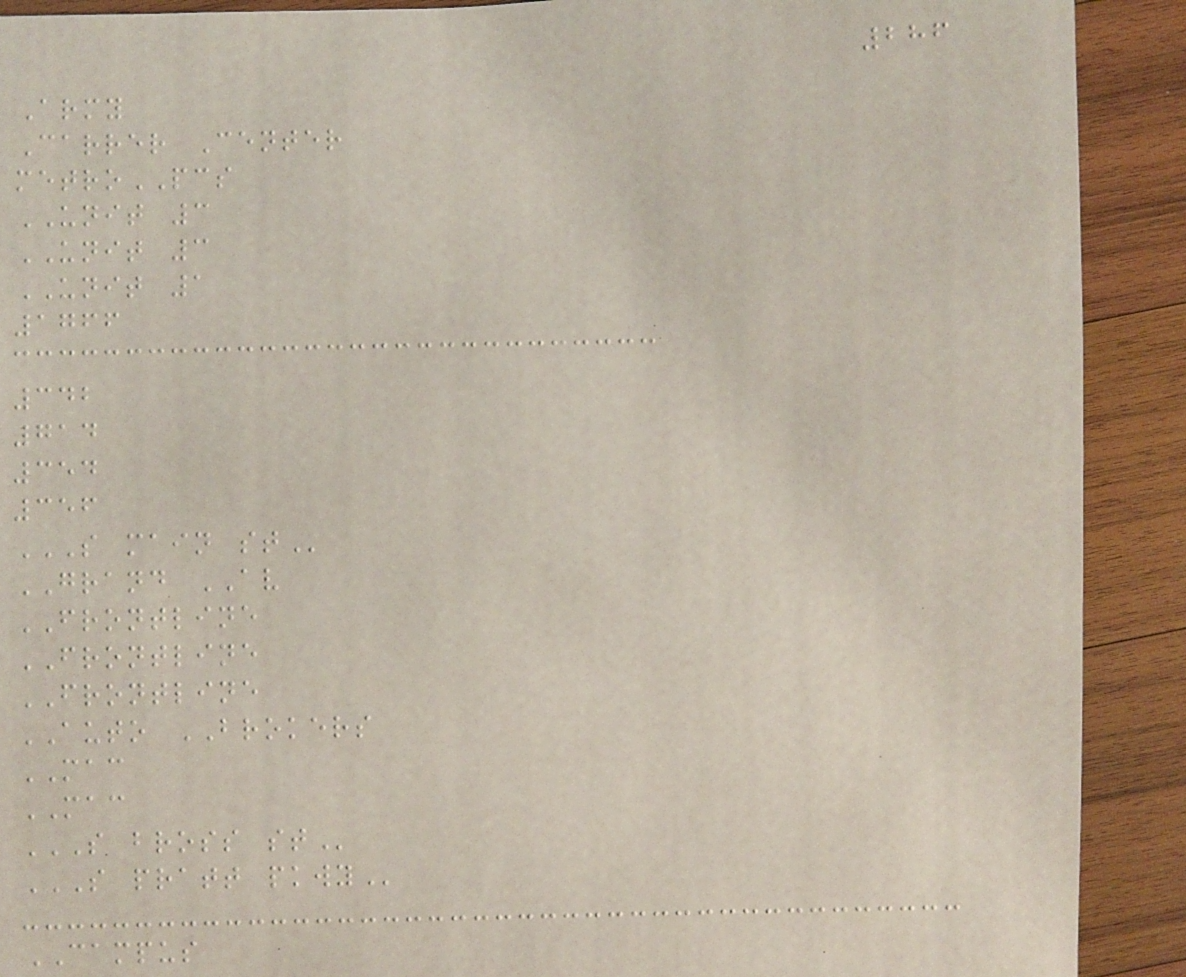286
Army
Carrer Center
metroPCS
UNIT 3
UNIT 3
UNIT 1
1766
342
714
354
356
S MAIN ST
GRAND AV
FRONTLINE
FRONTLINE
FRONTLINE
AUTO BROKERS
MAC
MAC
S BROSS ST
S PRATT PKWY
CAMPUS
